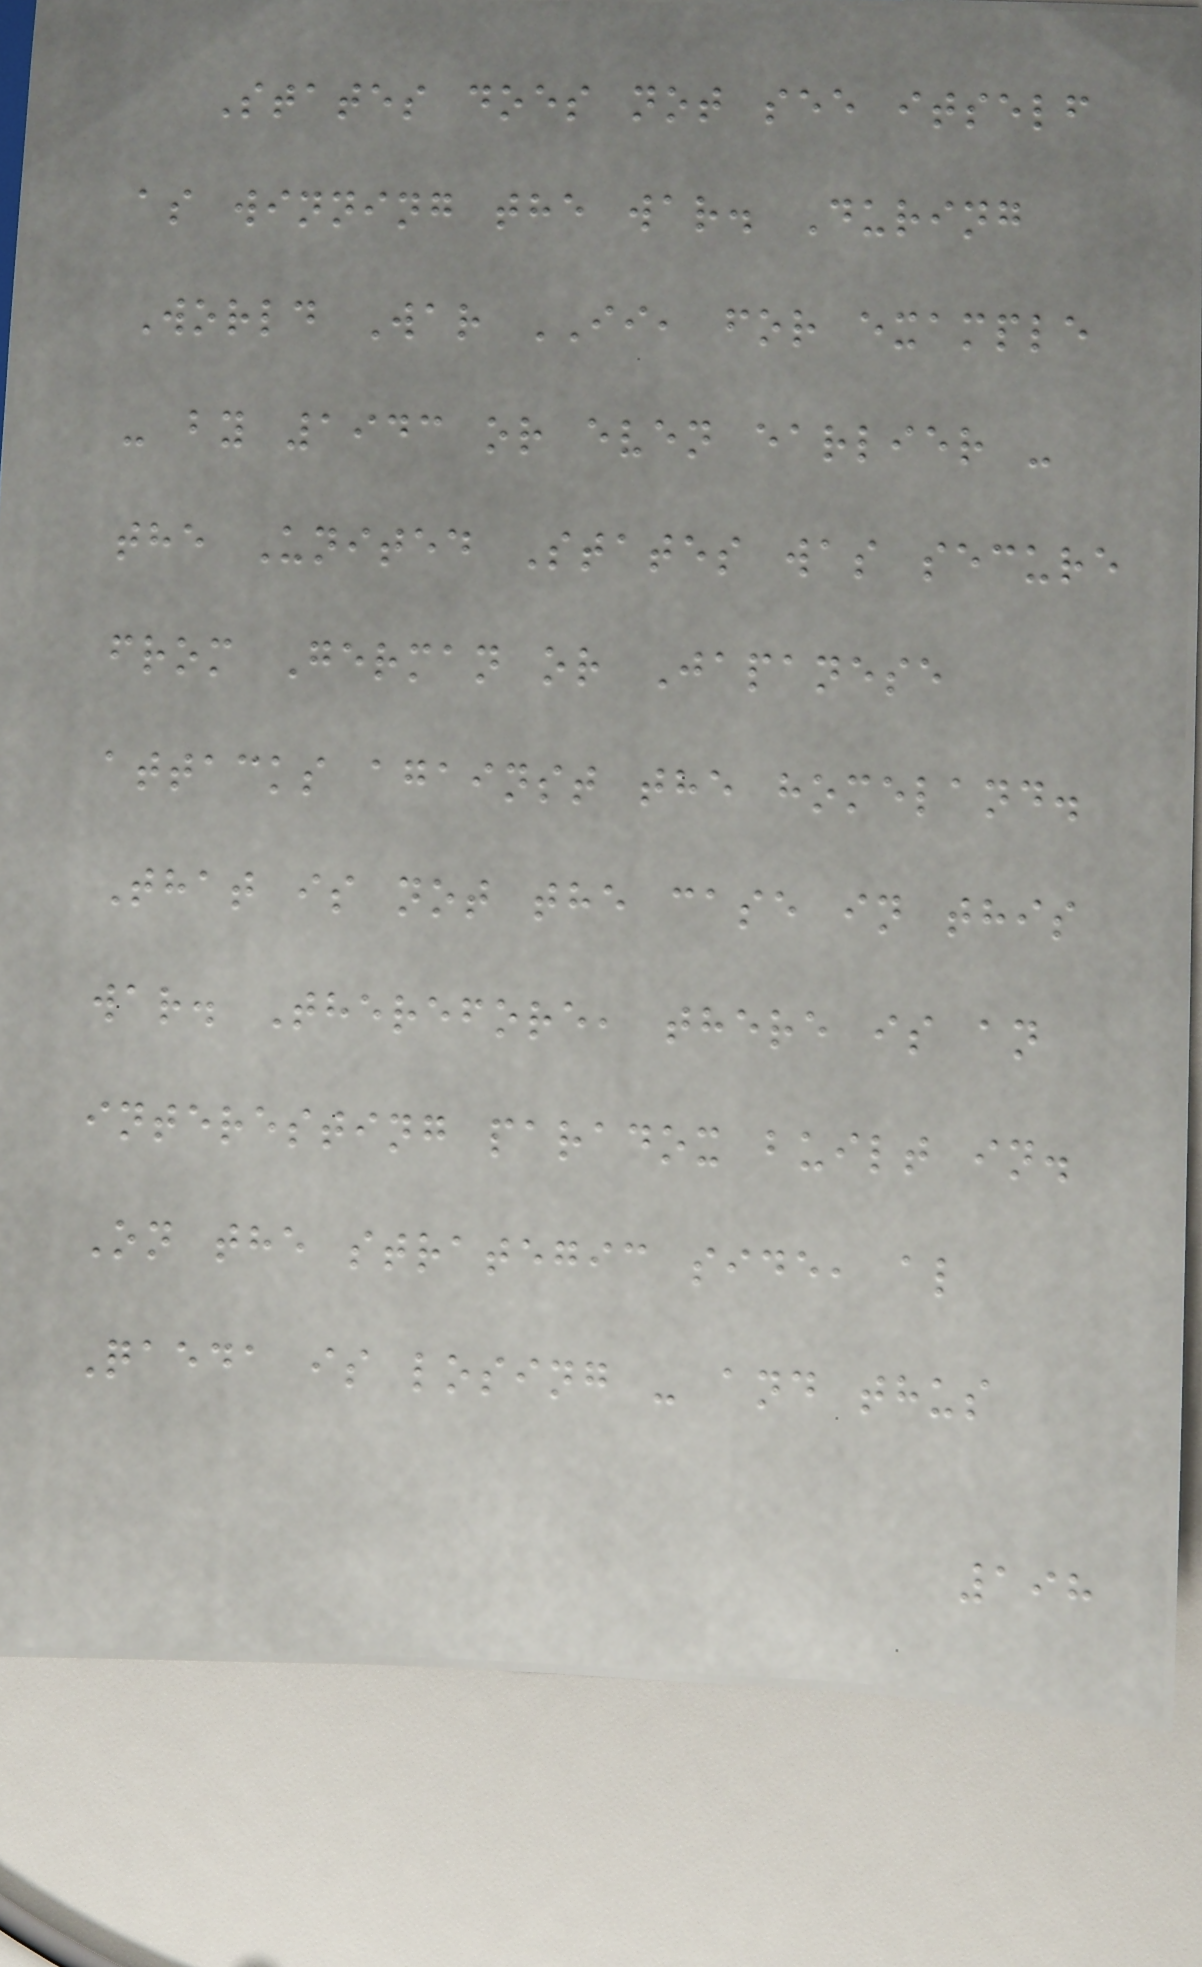States does not see itself
as winning the war. During
World War II, for example
- by 1943 or even earlier -
the United States was secure
from German or Japanese
attacks against the homeland.
That is not the case in this
war. Therefore, there is an
interesting paradox built in.
On the strategic side, al
Qaeda is losing - and thus
198
